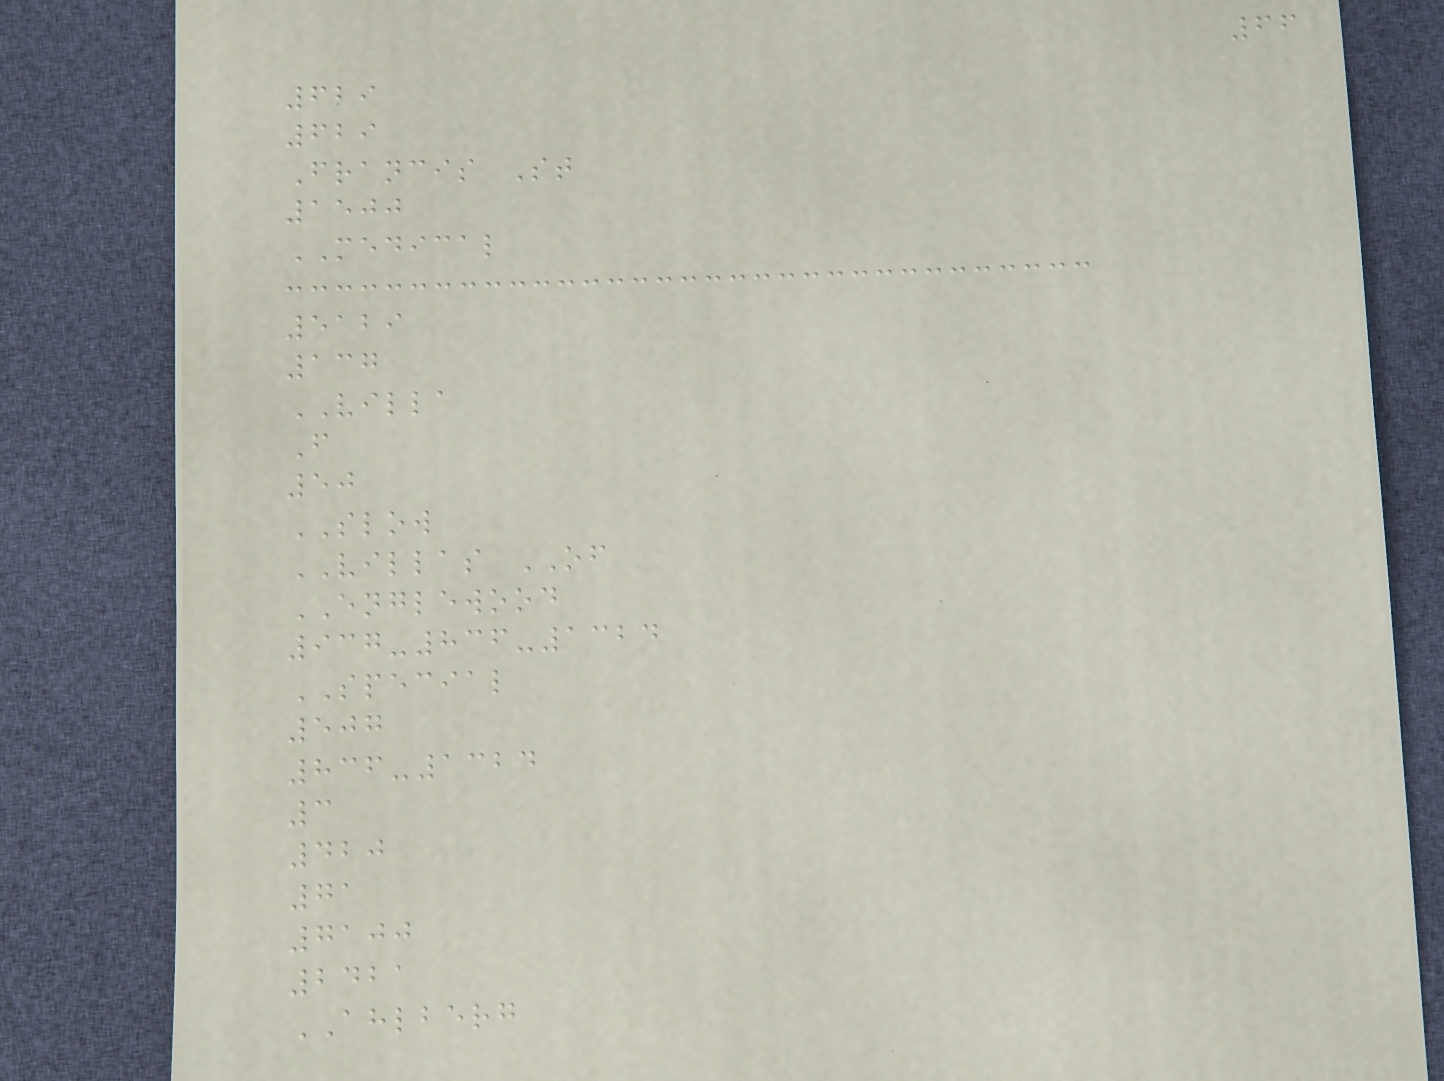66
629
629
Francis St
1500
MEDICAL
5129
137
VILLA
F
50
SLOW
VILLAS OF
ENGLEWOOD
937-836-1324
SPECIAL
507
836-1324
3
420
71
7100
2421
AHLBERG
